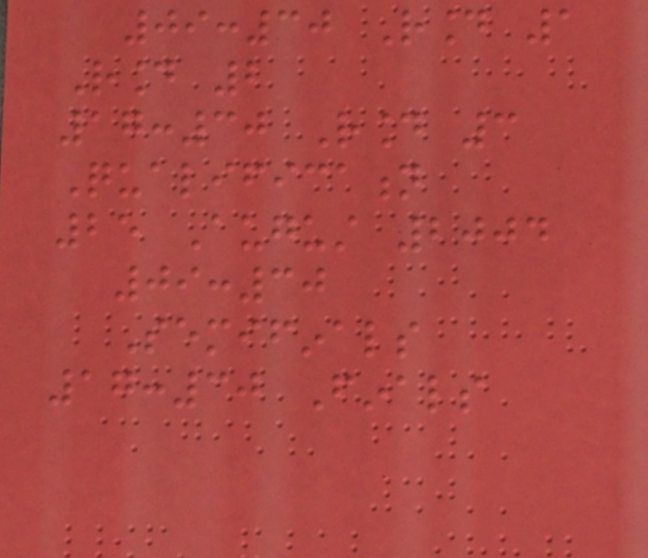09:30 Round 1
Round 2
17:30 Round 3
Qualification
25 August 2004
09:30
Semifinals
17:30 Finals
